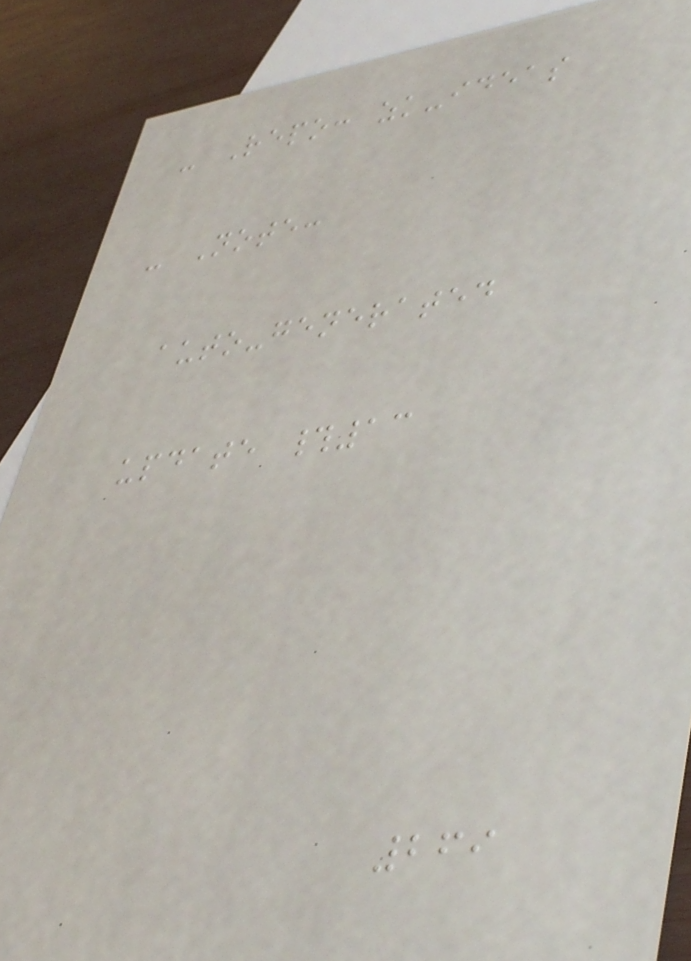- Repo: zk-ideas
- Note:
auto-generated
update #13
269
